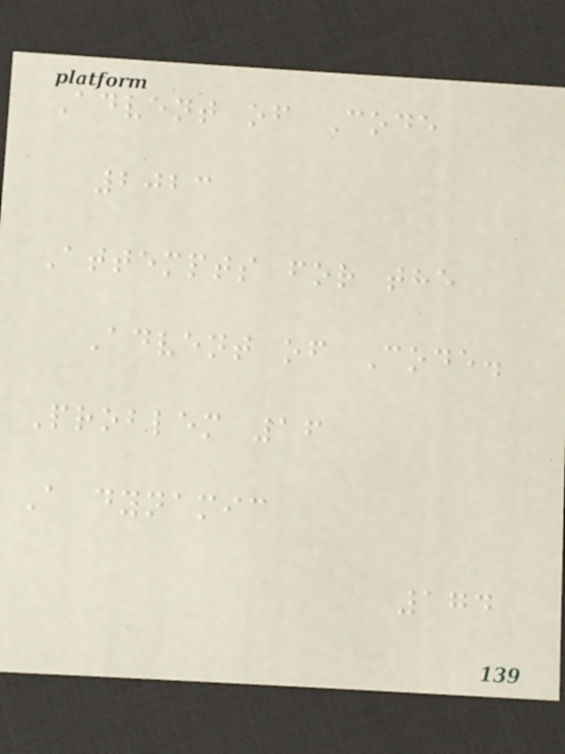Advent of Code
2023
Attempts for the
Advent of Code.
Problem 16
A dynamic
174
